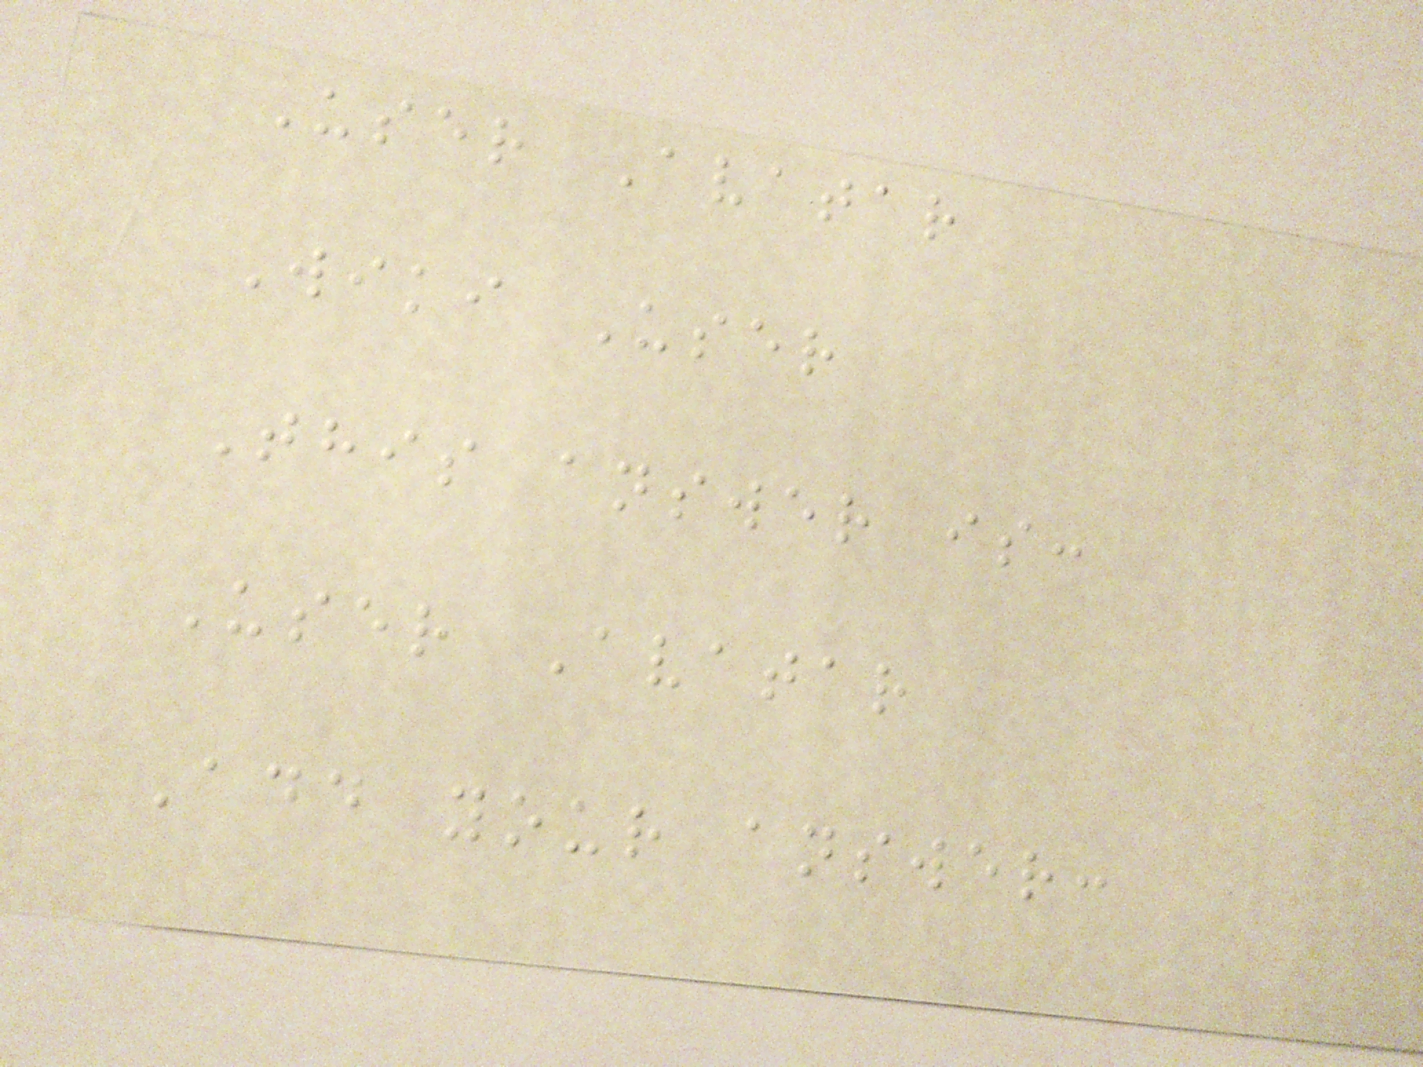User Avatar
Wiki User
This answer is:
User Avatar
Add your answer:
